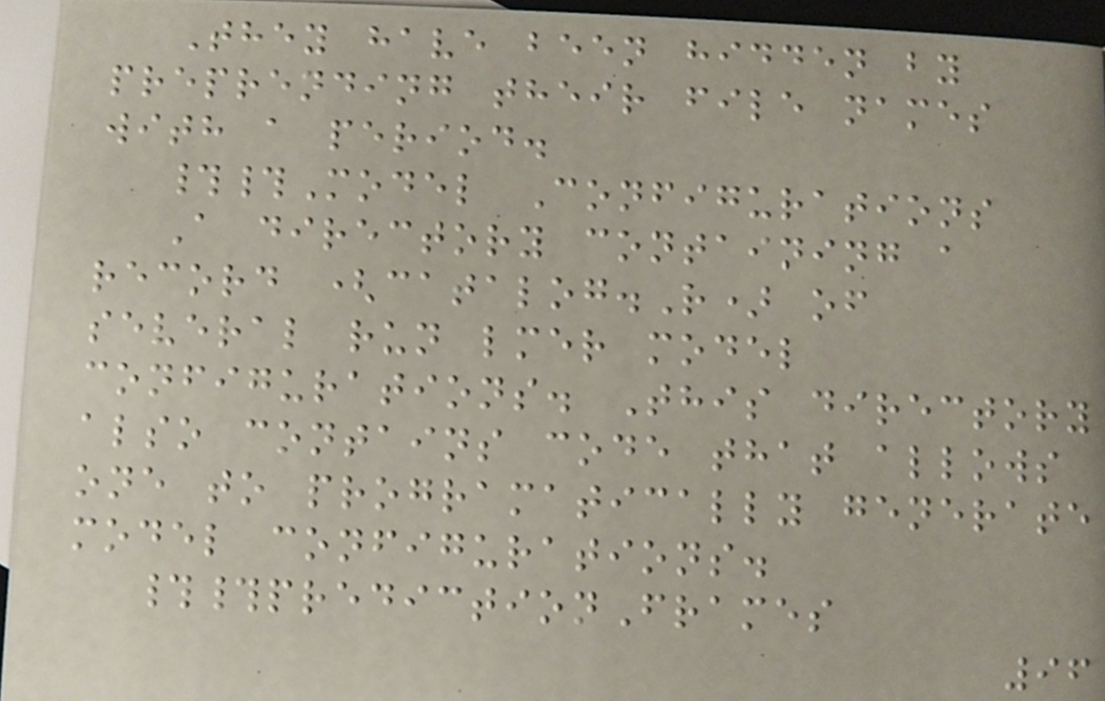They have been hidden by
preprending their file names
with a period.
##Model Configurations
A directory containing a
record (catalog.R) of
several run lmer model
configurations. This directory
also contains code that allows
one to programatically generate
model configurations.
##predictionFrames
96
